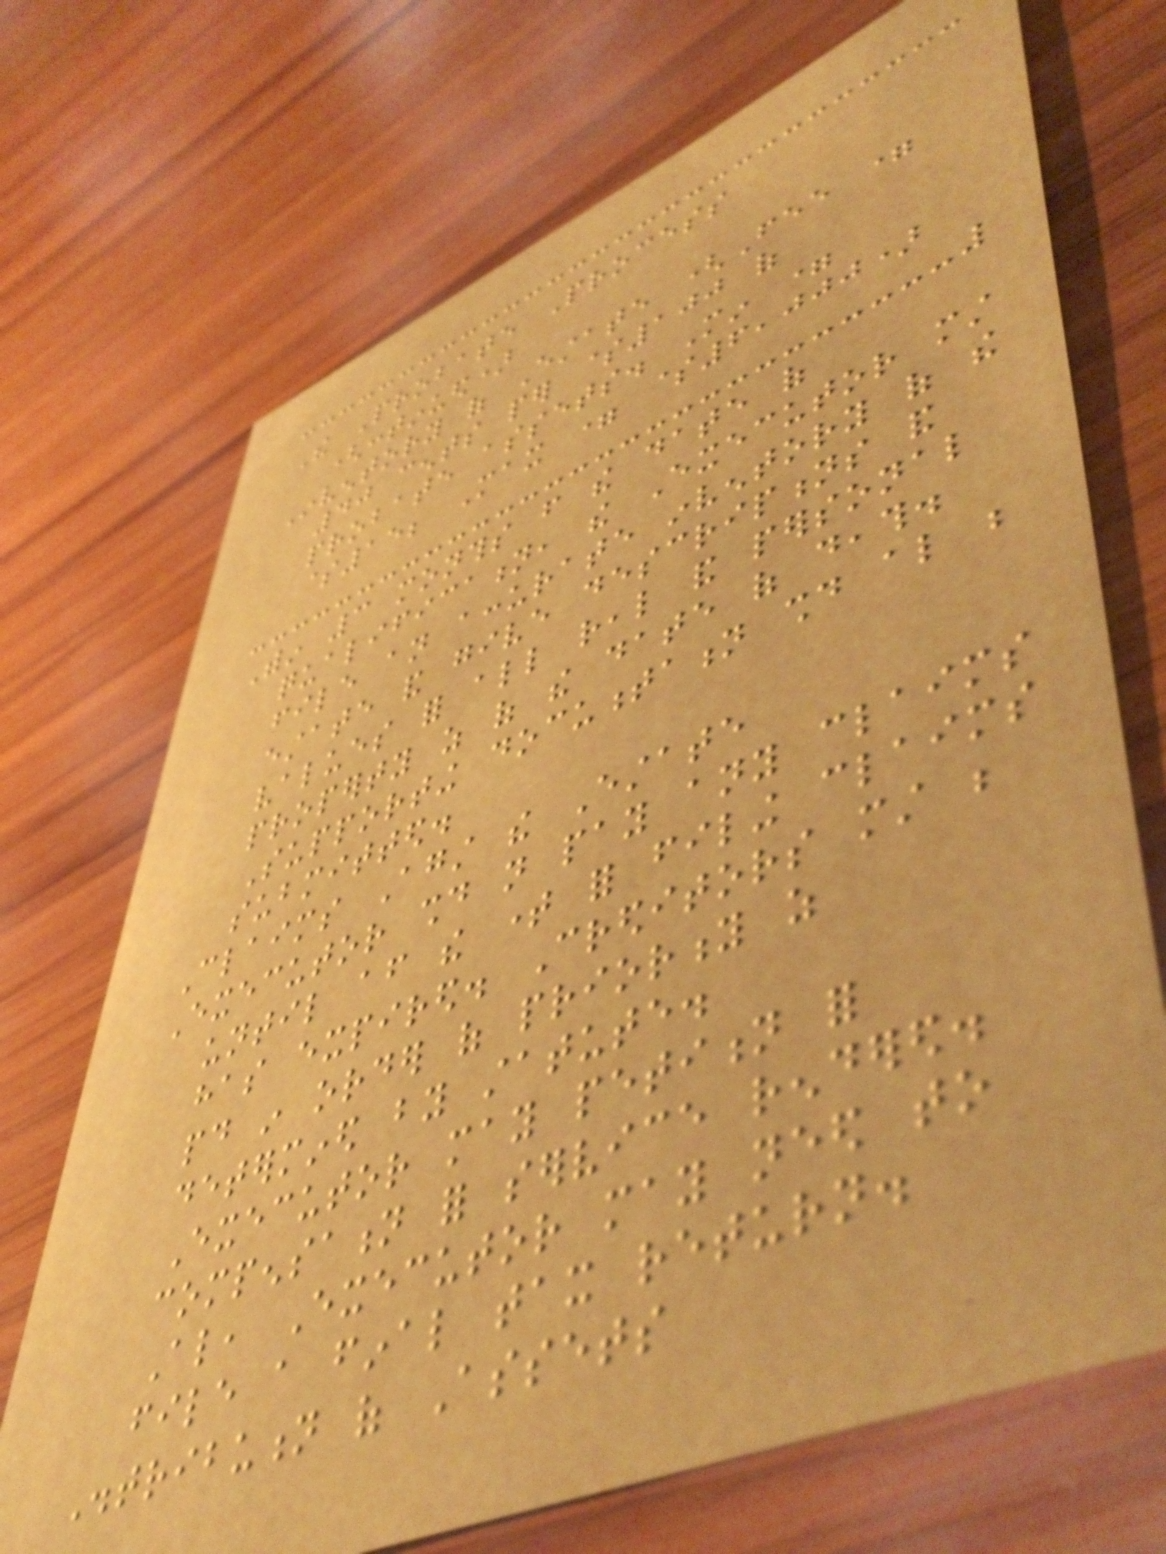The Probate Process
(continued)
Inventory of Estate (Fee =
40 cents per $100 of
probate assets. Min =
$15; Max = $6,000)
Within 3 months from the date of
qualification, the Executor must
file an accurate inventory of the
estate and give descriptions and
values for all real and personal
property as of the date of death.
Supporting documentation should also be
submitted.
Claims Against the Estate
Executor should not pay any claims
until after the time for filing claims
has expired. Creditors must be
paid in order of priority as
determined by statute.
Executor may petition for
compensation for service rendered.
Also, Executor may need to
file a final tax return.
Distribution of Assets
